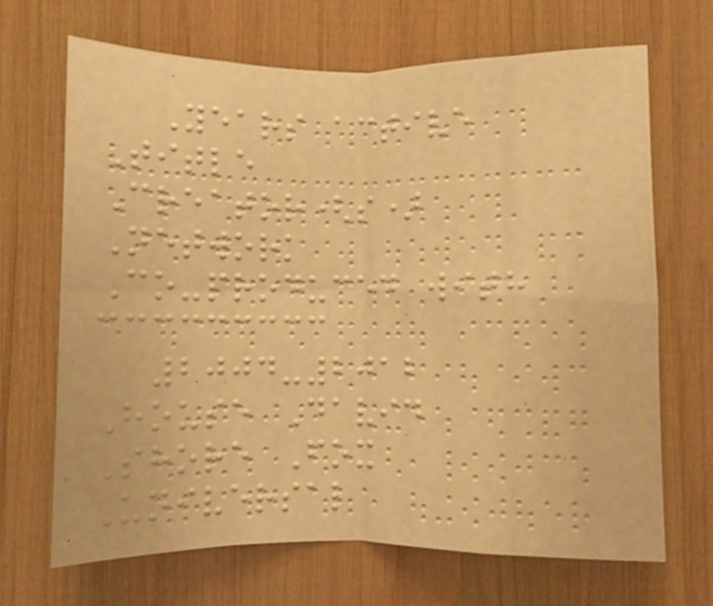Years active
Title
Creator(s)
Network
Co-produced with
2004-2012
House David
Shore Fox
Universal
